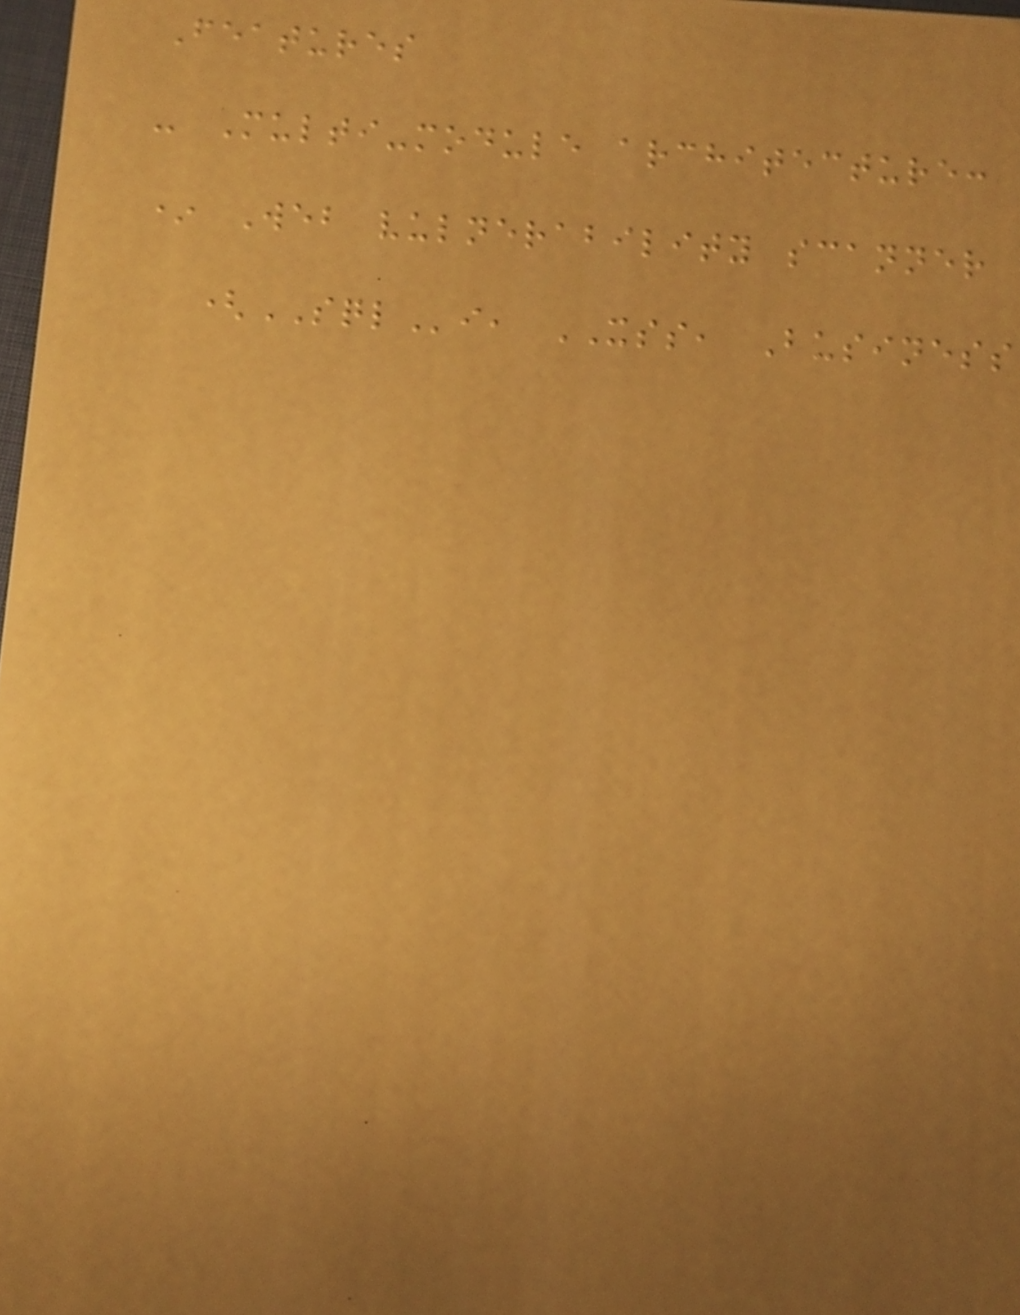Features
- Multi-module architecture:
* Web vulnerability scanner
(SQLi, XSS, Business
